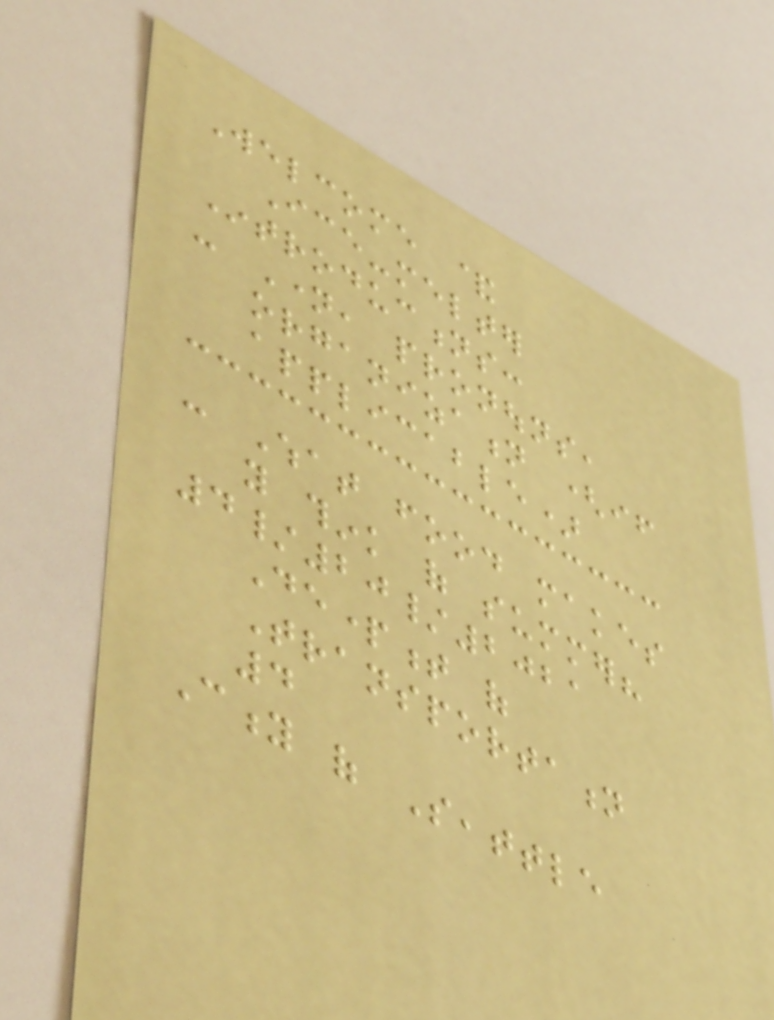Welcome &
Ice-melter
Introductions:
- Name, pronouns,
organization (if
applicable)
- What food makes
you think of summer?
4/20/2021
Department of
Transportation
4
City of Seattle
